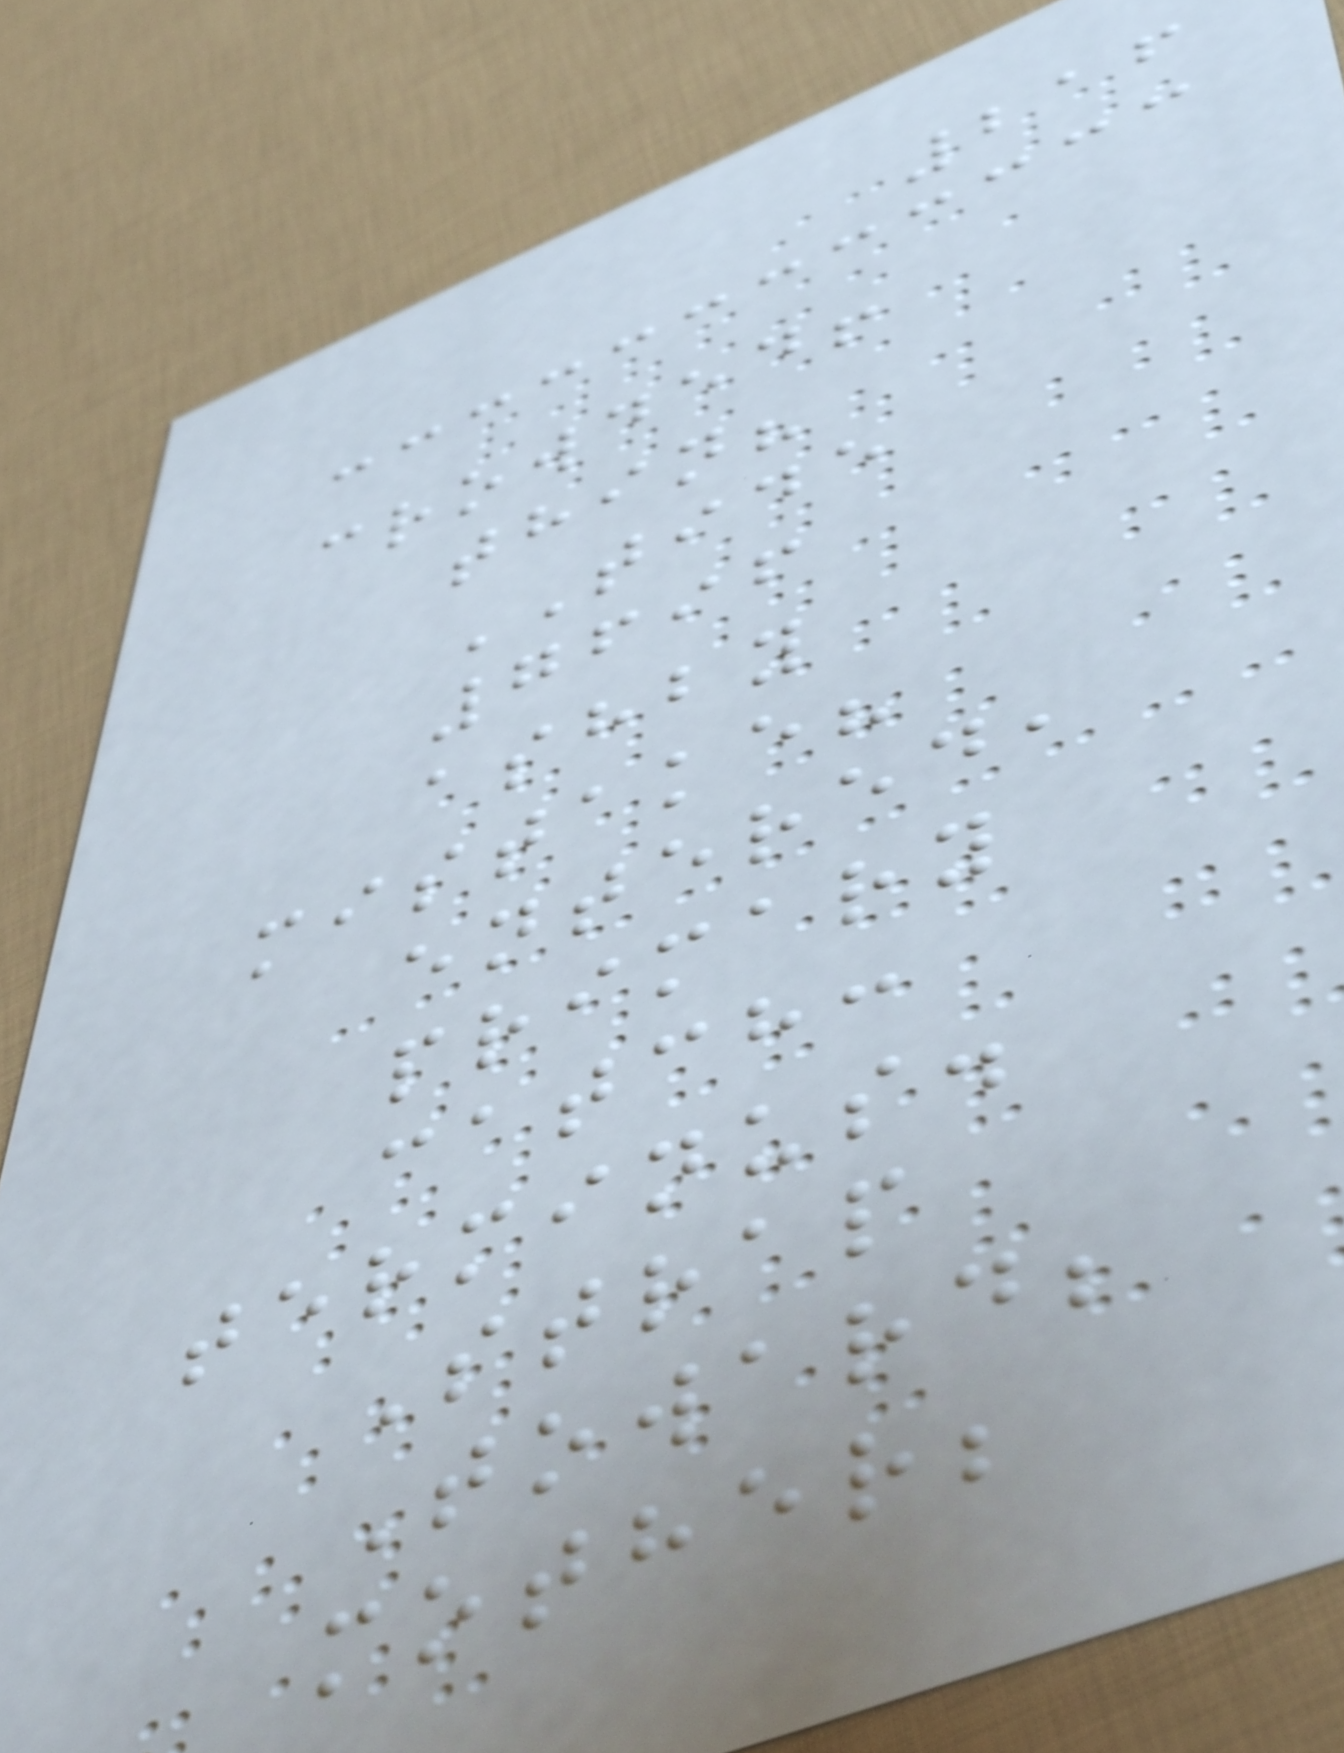216
crowded!
thin?
TIDE
7696
ashby
mistake?
entered,
primary
catch:
terminus.
Strap
Toward;
mother;
